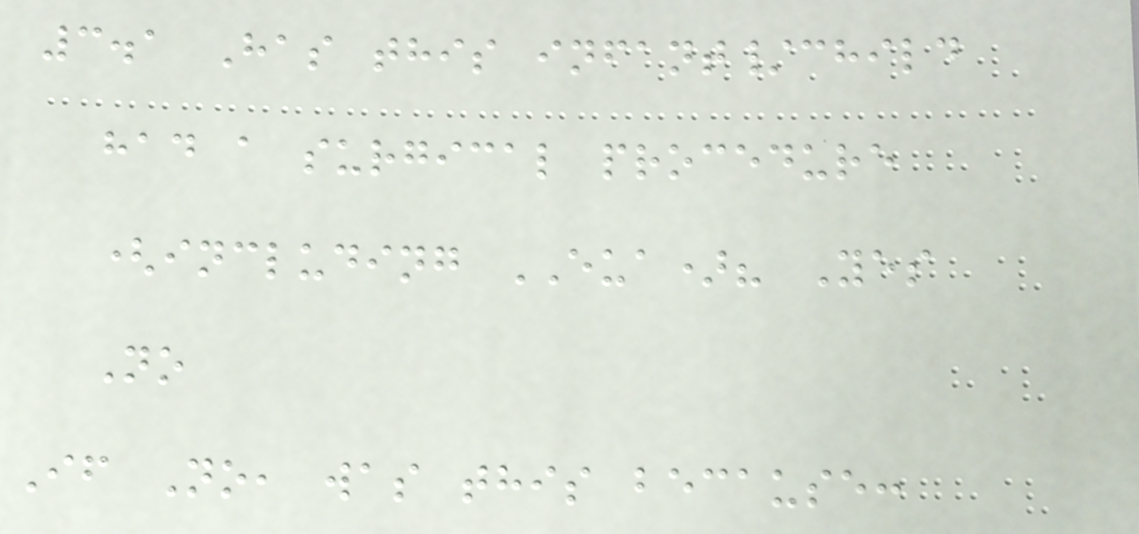3.1 Has this infant/child
had a surgical procedure
(including EUA)? Yes
No
If No, was this because:
